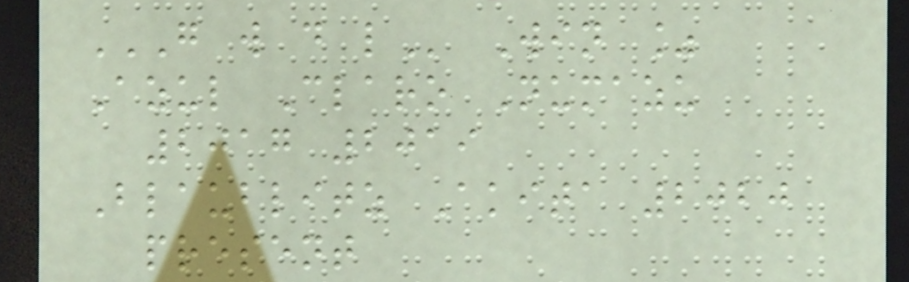G W D L Win %
Azul Claro Numazu
2017 2019
Blaublitz Akita 2020
present
